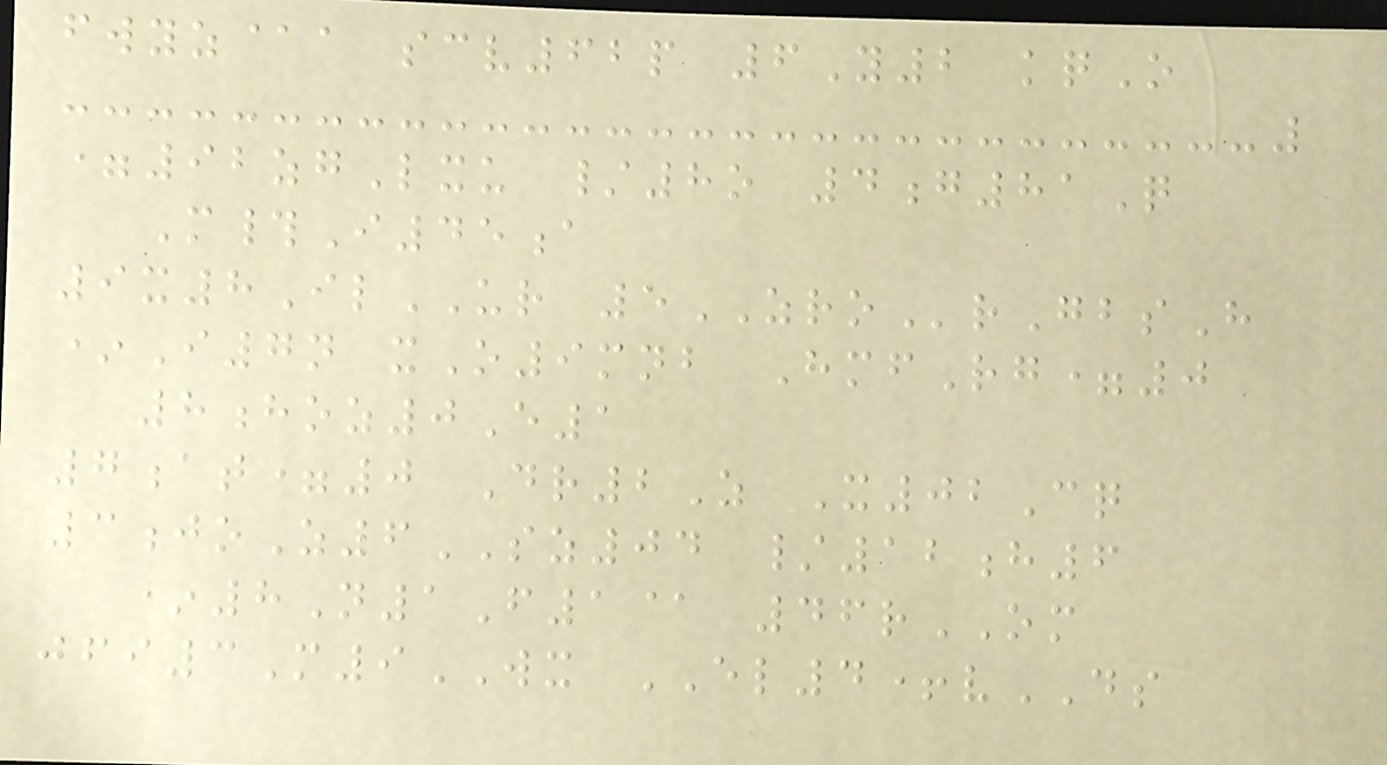fwyz@a scv62p 6Y2 kqO
=92zgLxu /8o 4g81Q
M#I45a
9x8IlUR 5ZROrGbsH
*I7n xO9mnb HmfRg=0
8hoz0E1
7at=0 Dr2Z X02Cq
3joZ6SZ04 /12h6
*8N1F1@ 46rOM
jfi3M9WX EL4+vDS
